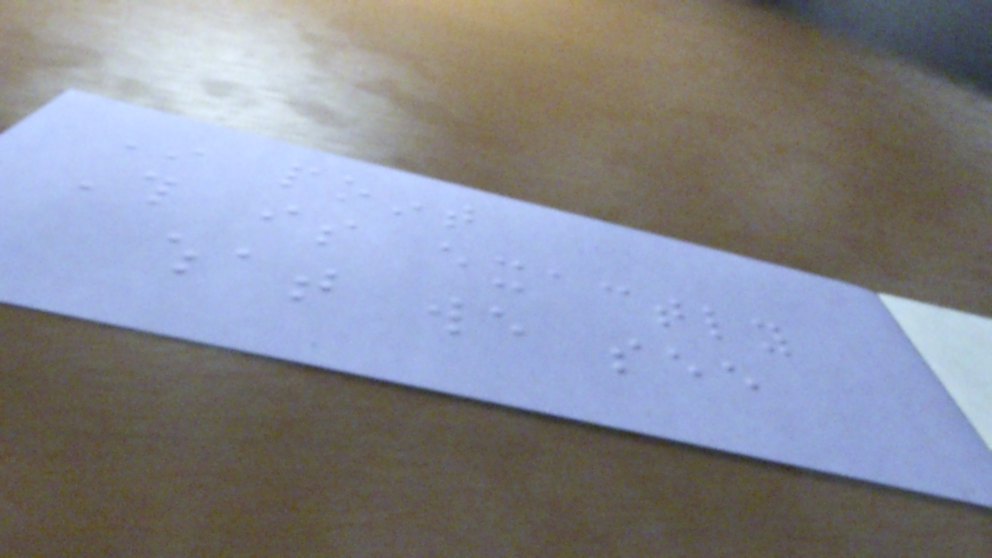In point
This is exactly
what we see
